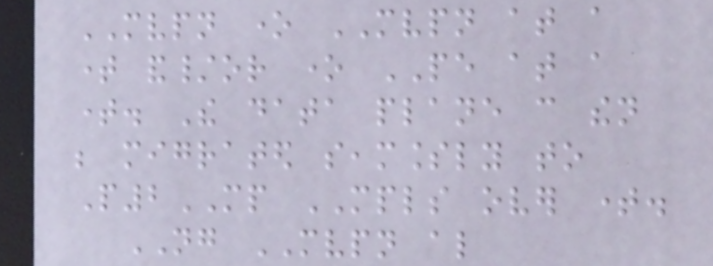MVPN one MVPN at a
time and/or one PE at a
time. The data plane can then
be migrated seamlessly to
P2MP MPLS over time.
NG MVPN also
